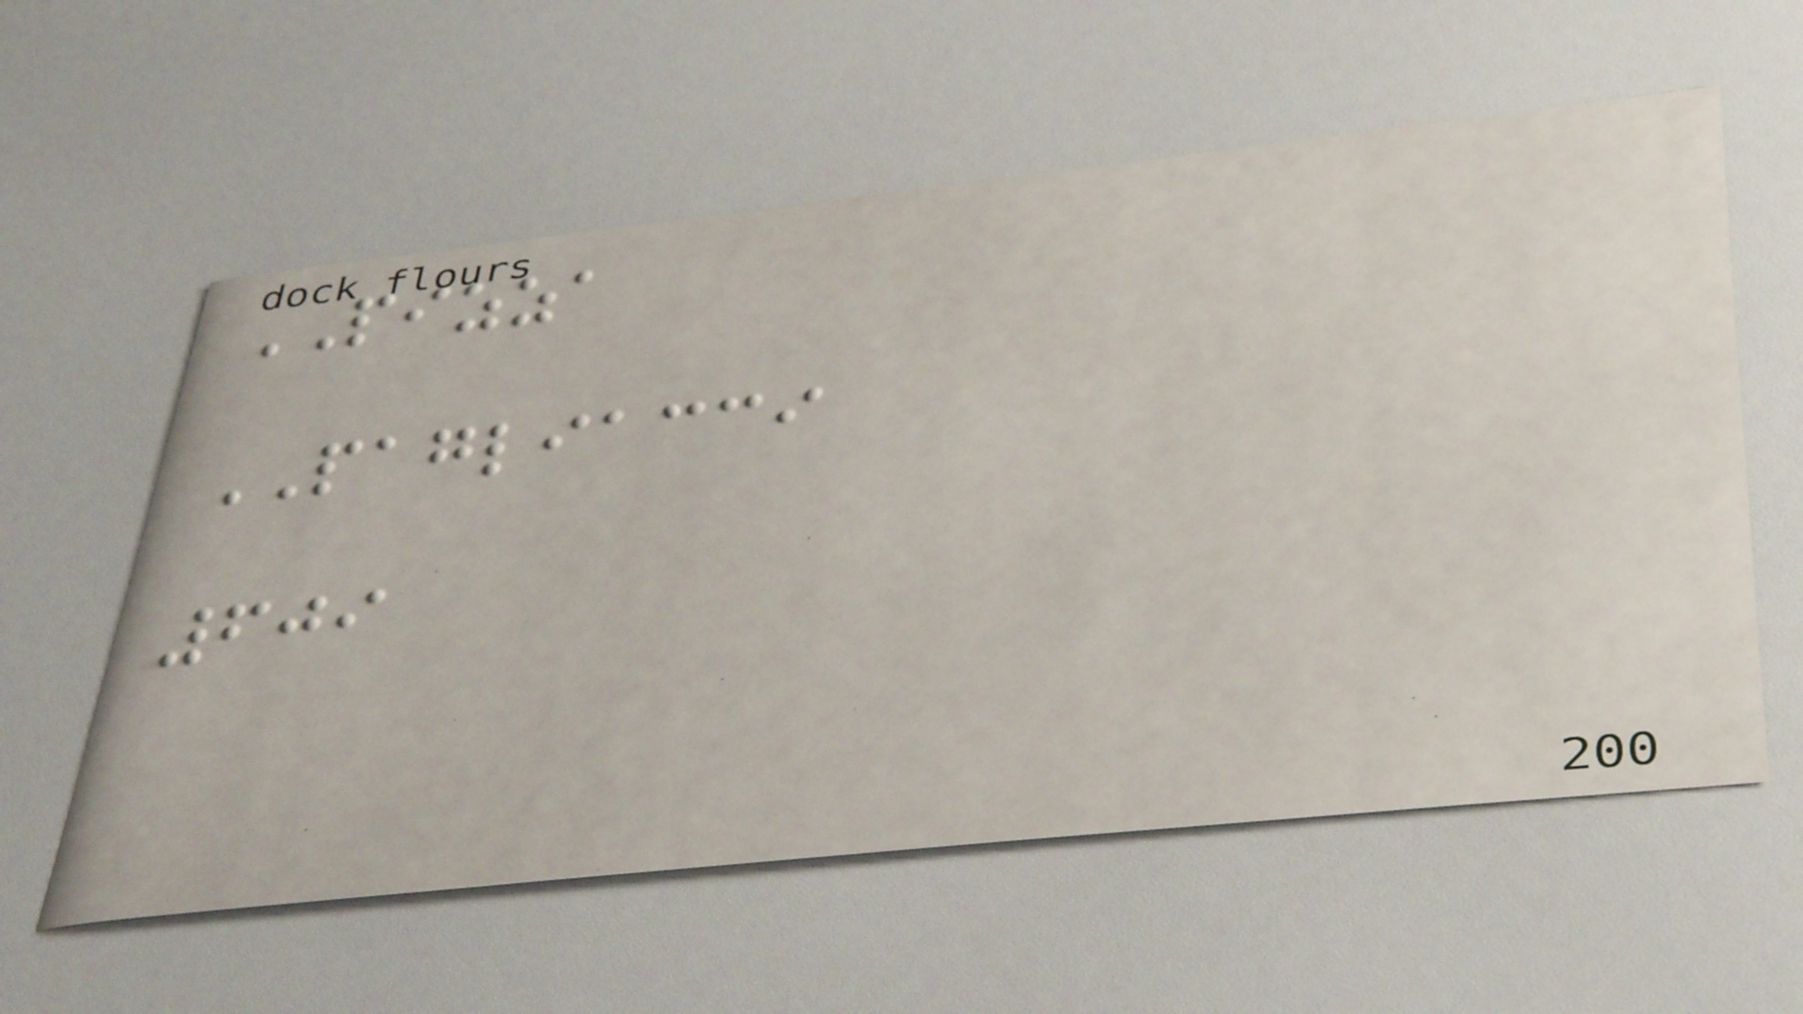PIZZA
PAGLIACCI
609
